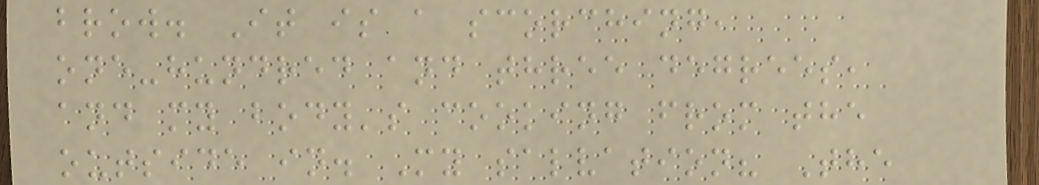brow. It is a scorching,
one-hundred and three degrees,
and my body's cooking from the
outside in. My salvation? The
